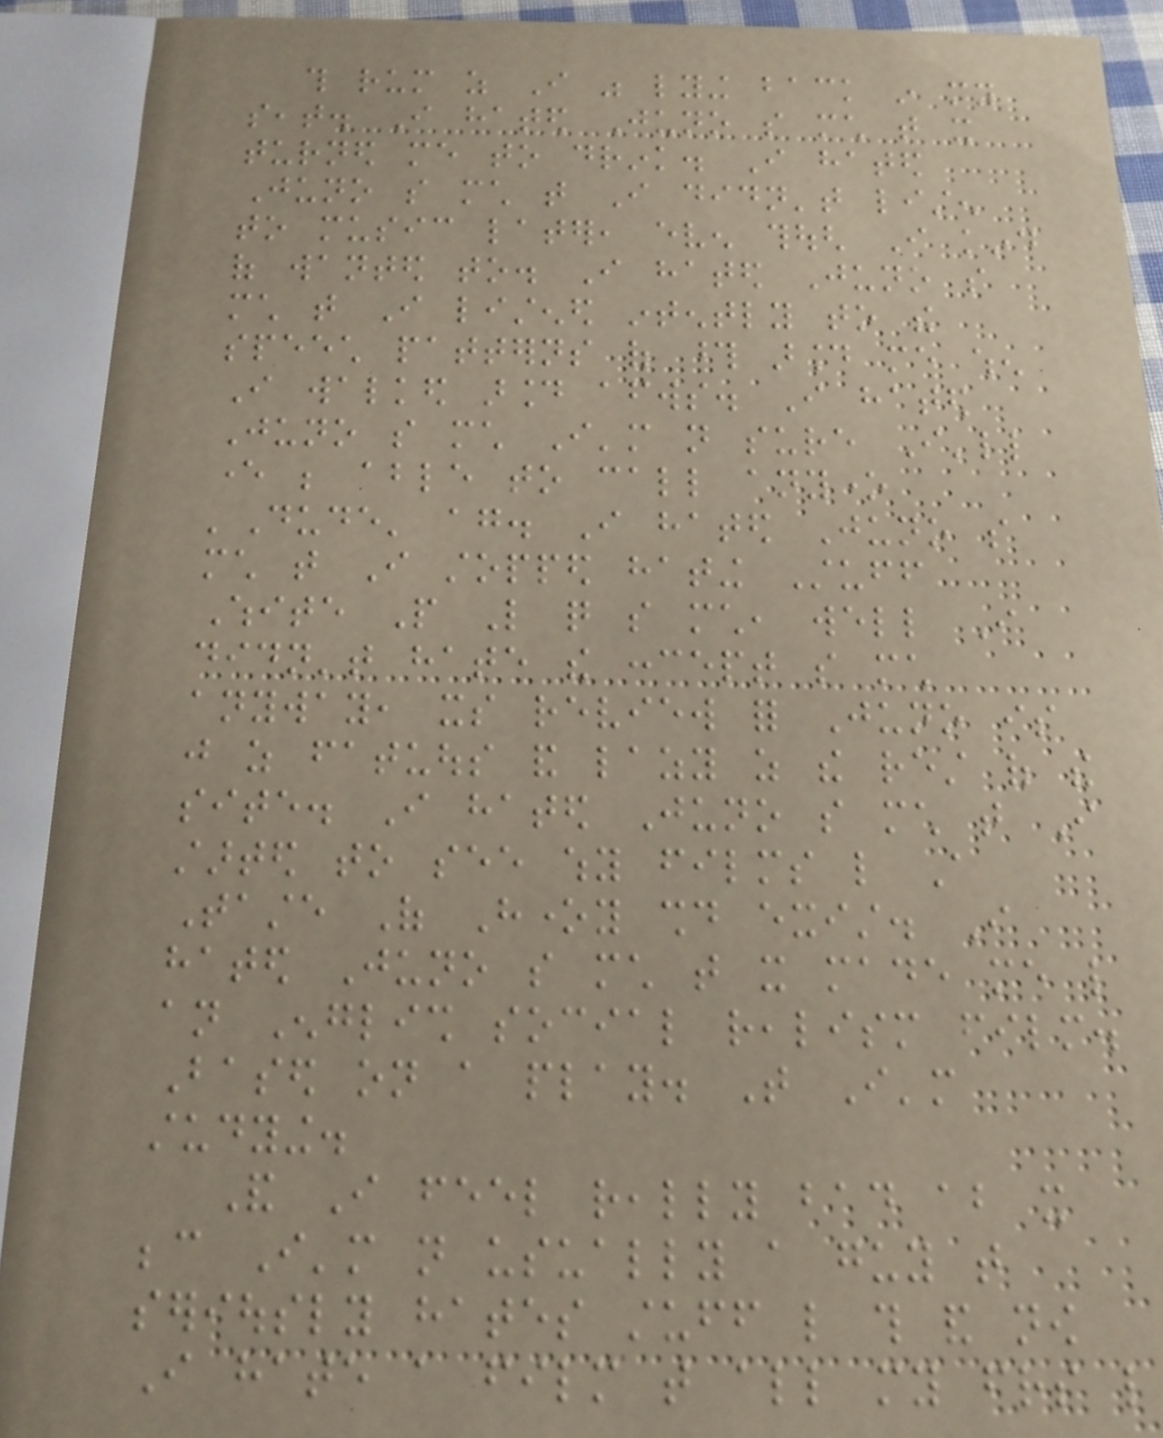this rum as I was lying back in my
seat. I hated Juno so much that it
turned me to drink. I hated
Juno so much that I didn't listen
to music later, even though I kind
of wanted to. I hated Juno so
much that I listened intently to the
speech patterns of those around me when
I walked around afterwards. I hated
Juno so much I'm not sure I'll
ever be able to call anyone
'Dude' again. I hated Juno so
much that I stopped hating Stuff
White People Like quite so much, well I
didn't hate the concept so much
anyway, its review for Juno is
just as fatuous and lazy as the rest of the
site. I hated Juno so much that I
started to see why films like A
Taste Of Honey should exist. I
hated Juno so much that it made me like
an English social realism film.
Based on a play. That I'm
studying.
And I feel really bad about it
because I'm not usually a guy that
seriously hates stuff like this and now
I hate a film that all my friends like
